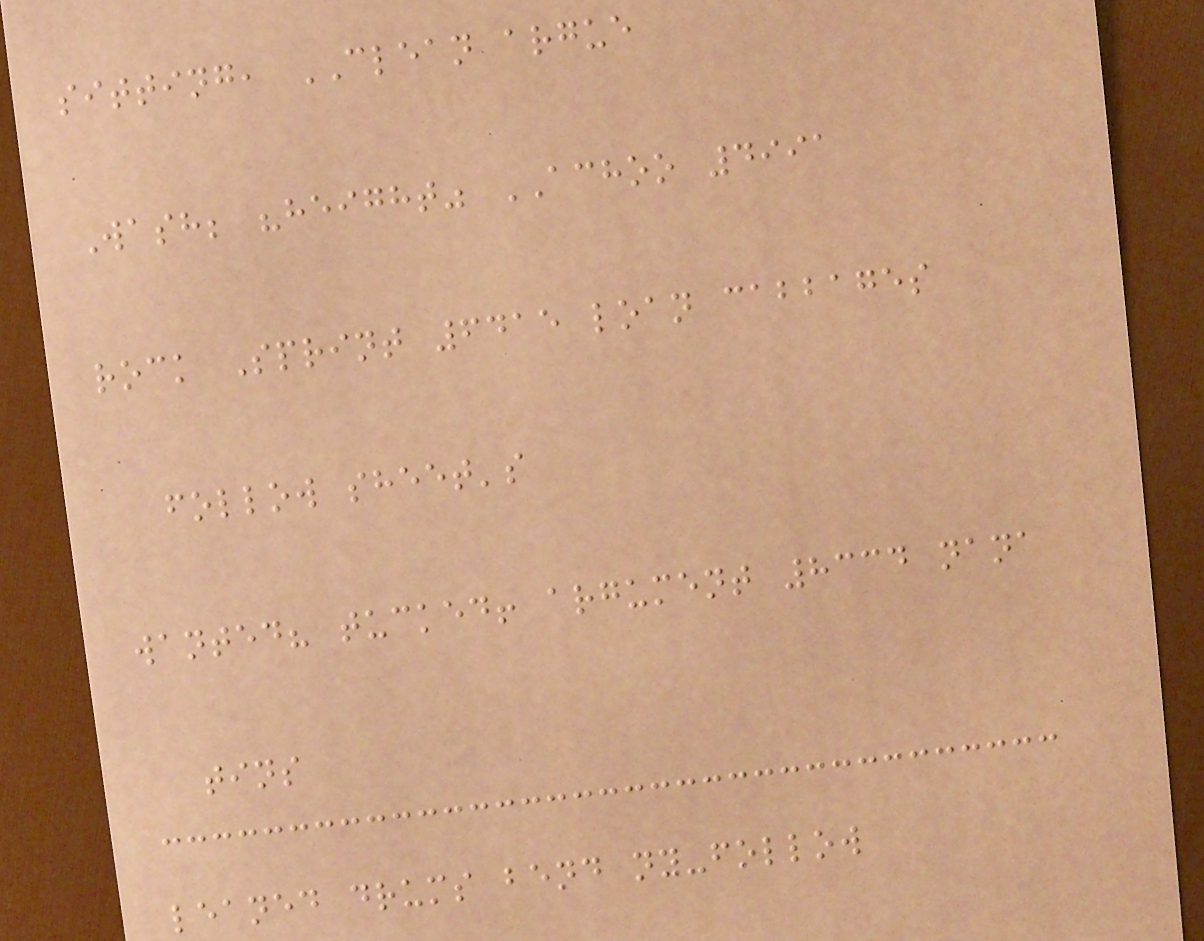sitting, CLEAN argue
Wash; "height" ACHOO 4991
rock Sprint 6415 loan cabbages
follow sheet's
wanted? tucked! argument 8334 nana
tins
leaned drums bend ny-follow
